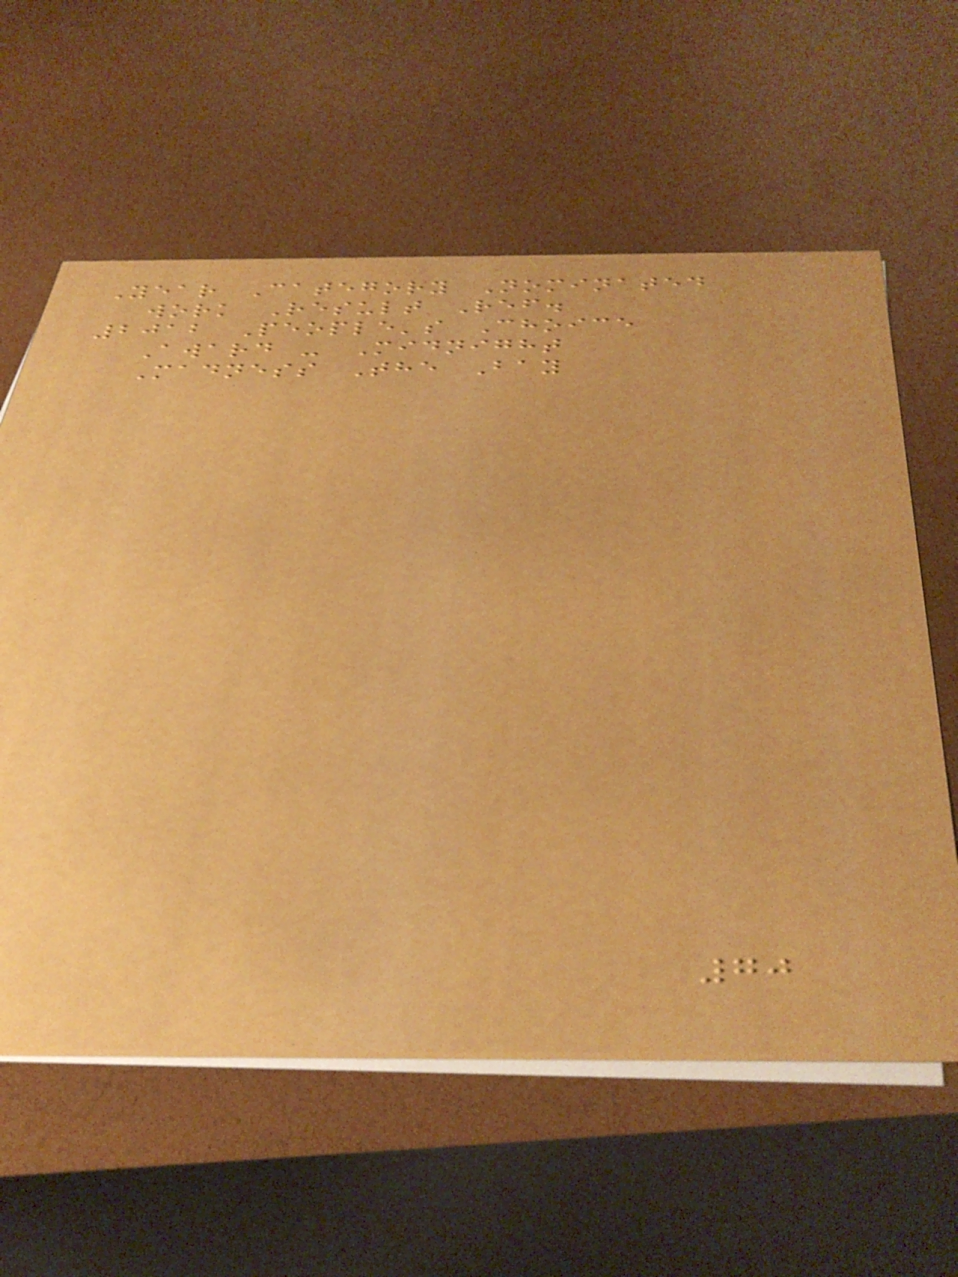Year Category Nominated
work Result Ref.
2012 People's Choice
Award - Midnight
Madness The Bay
70
